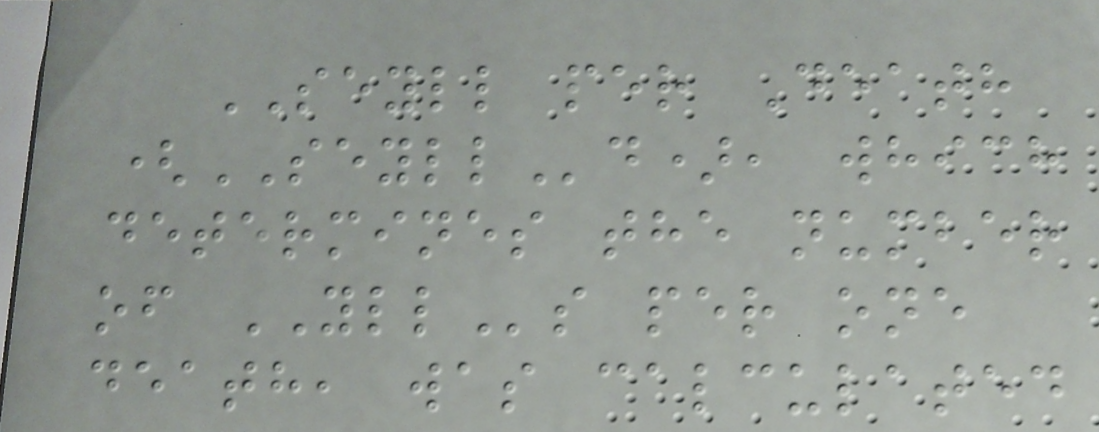SEYLL per Death
(SEYLLd), which
determines the number
of YLLs per one
death, was calculated
